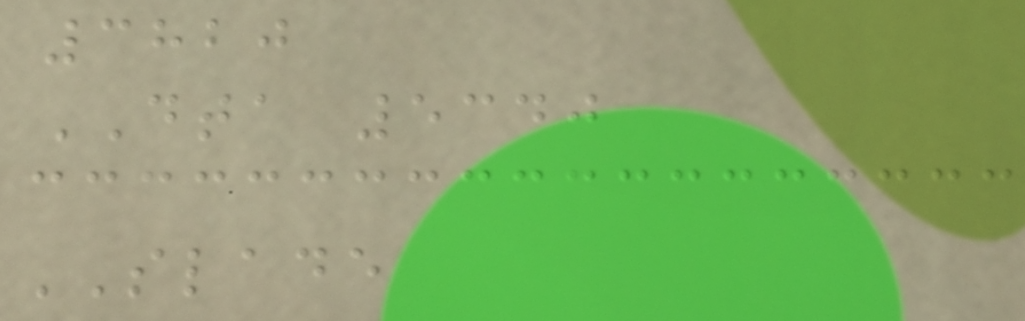3820
DTA 5340
SLADE
